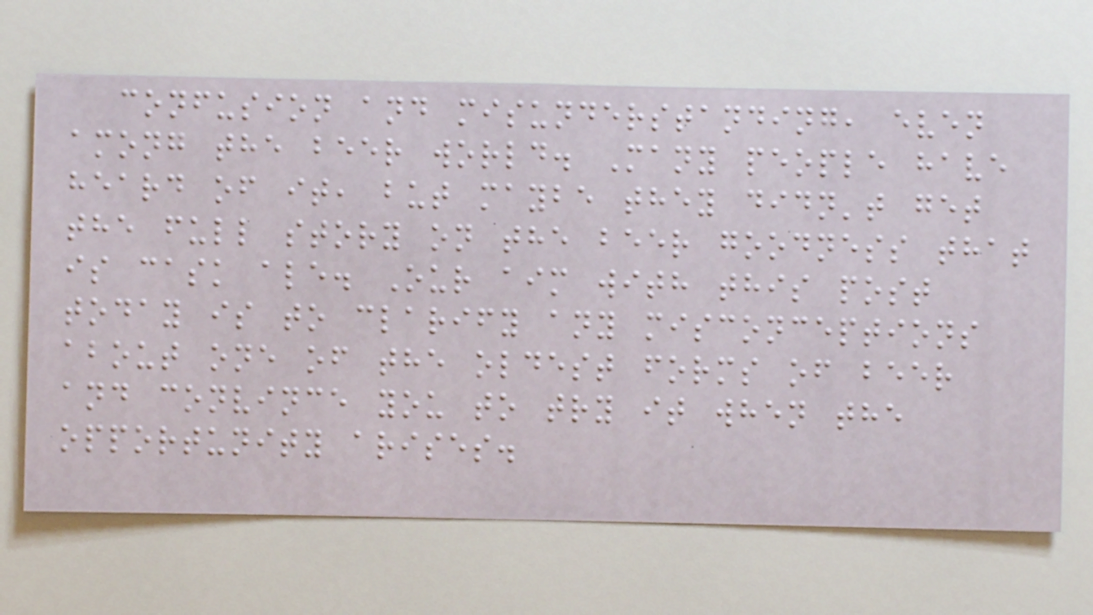confusion and misunderstanding, even
among the beer world. Many people have
heard of it, but maybe they didn't get
the full story on the beer goodness that
is cask ale. Our aim with this post
today is to clarify any misconceptions
about one of the oldest forms of beer
and convince you to try it when the
opportunity arises.
